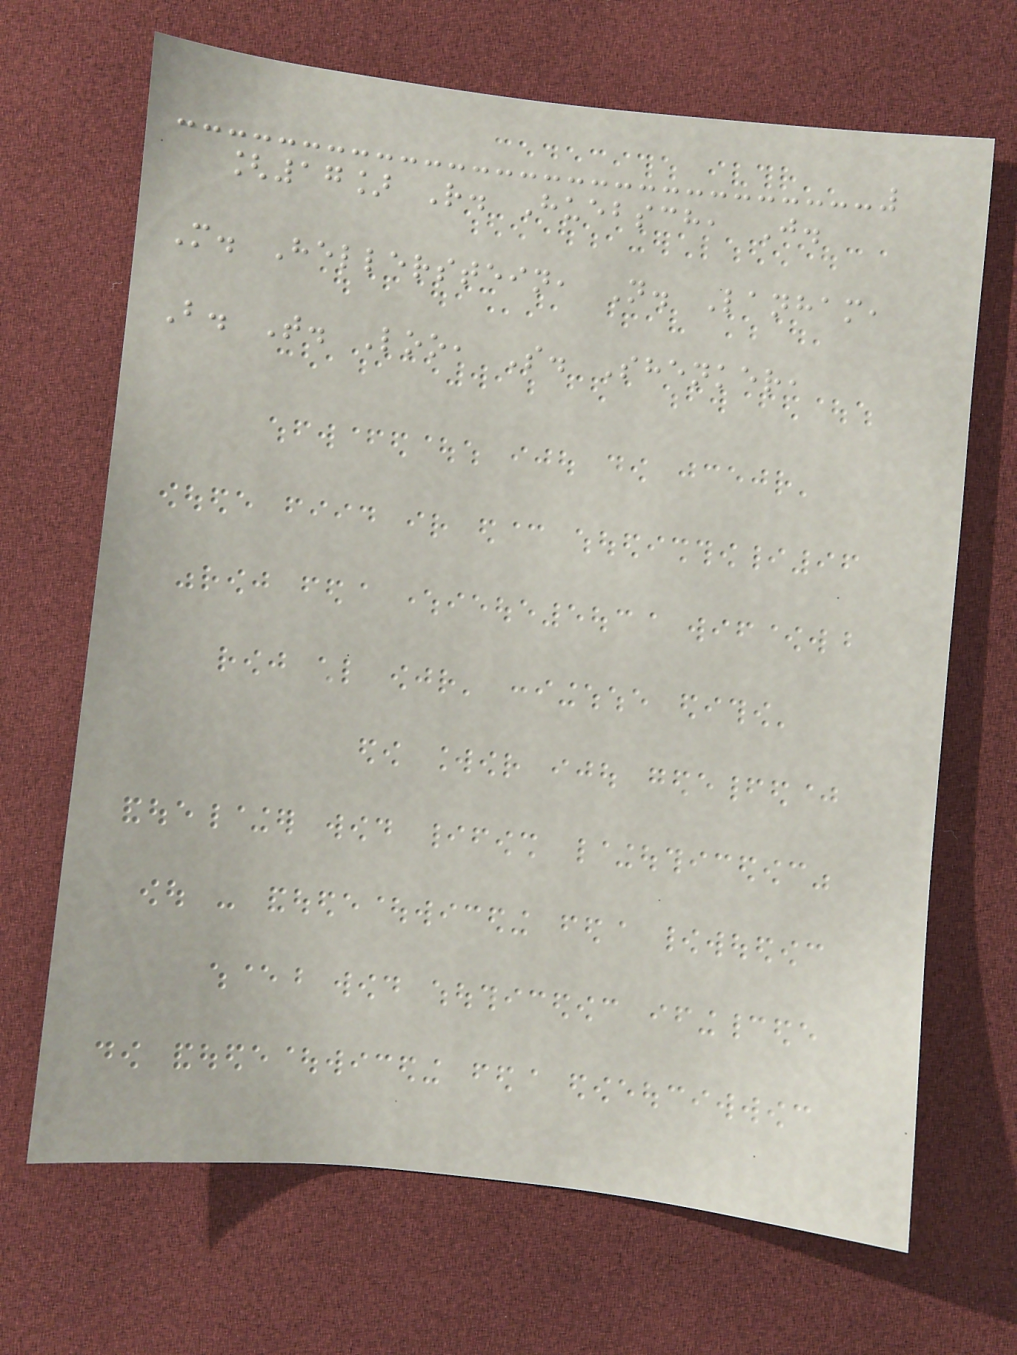[17] R. Huebsch, J.
M. Hellerstein, N. Lanham,
B. T. Loo, S. Shenker,
